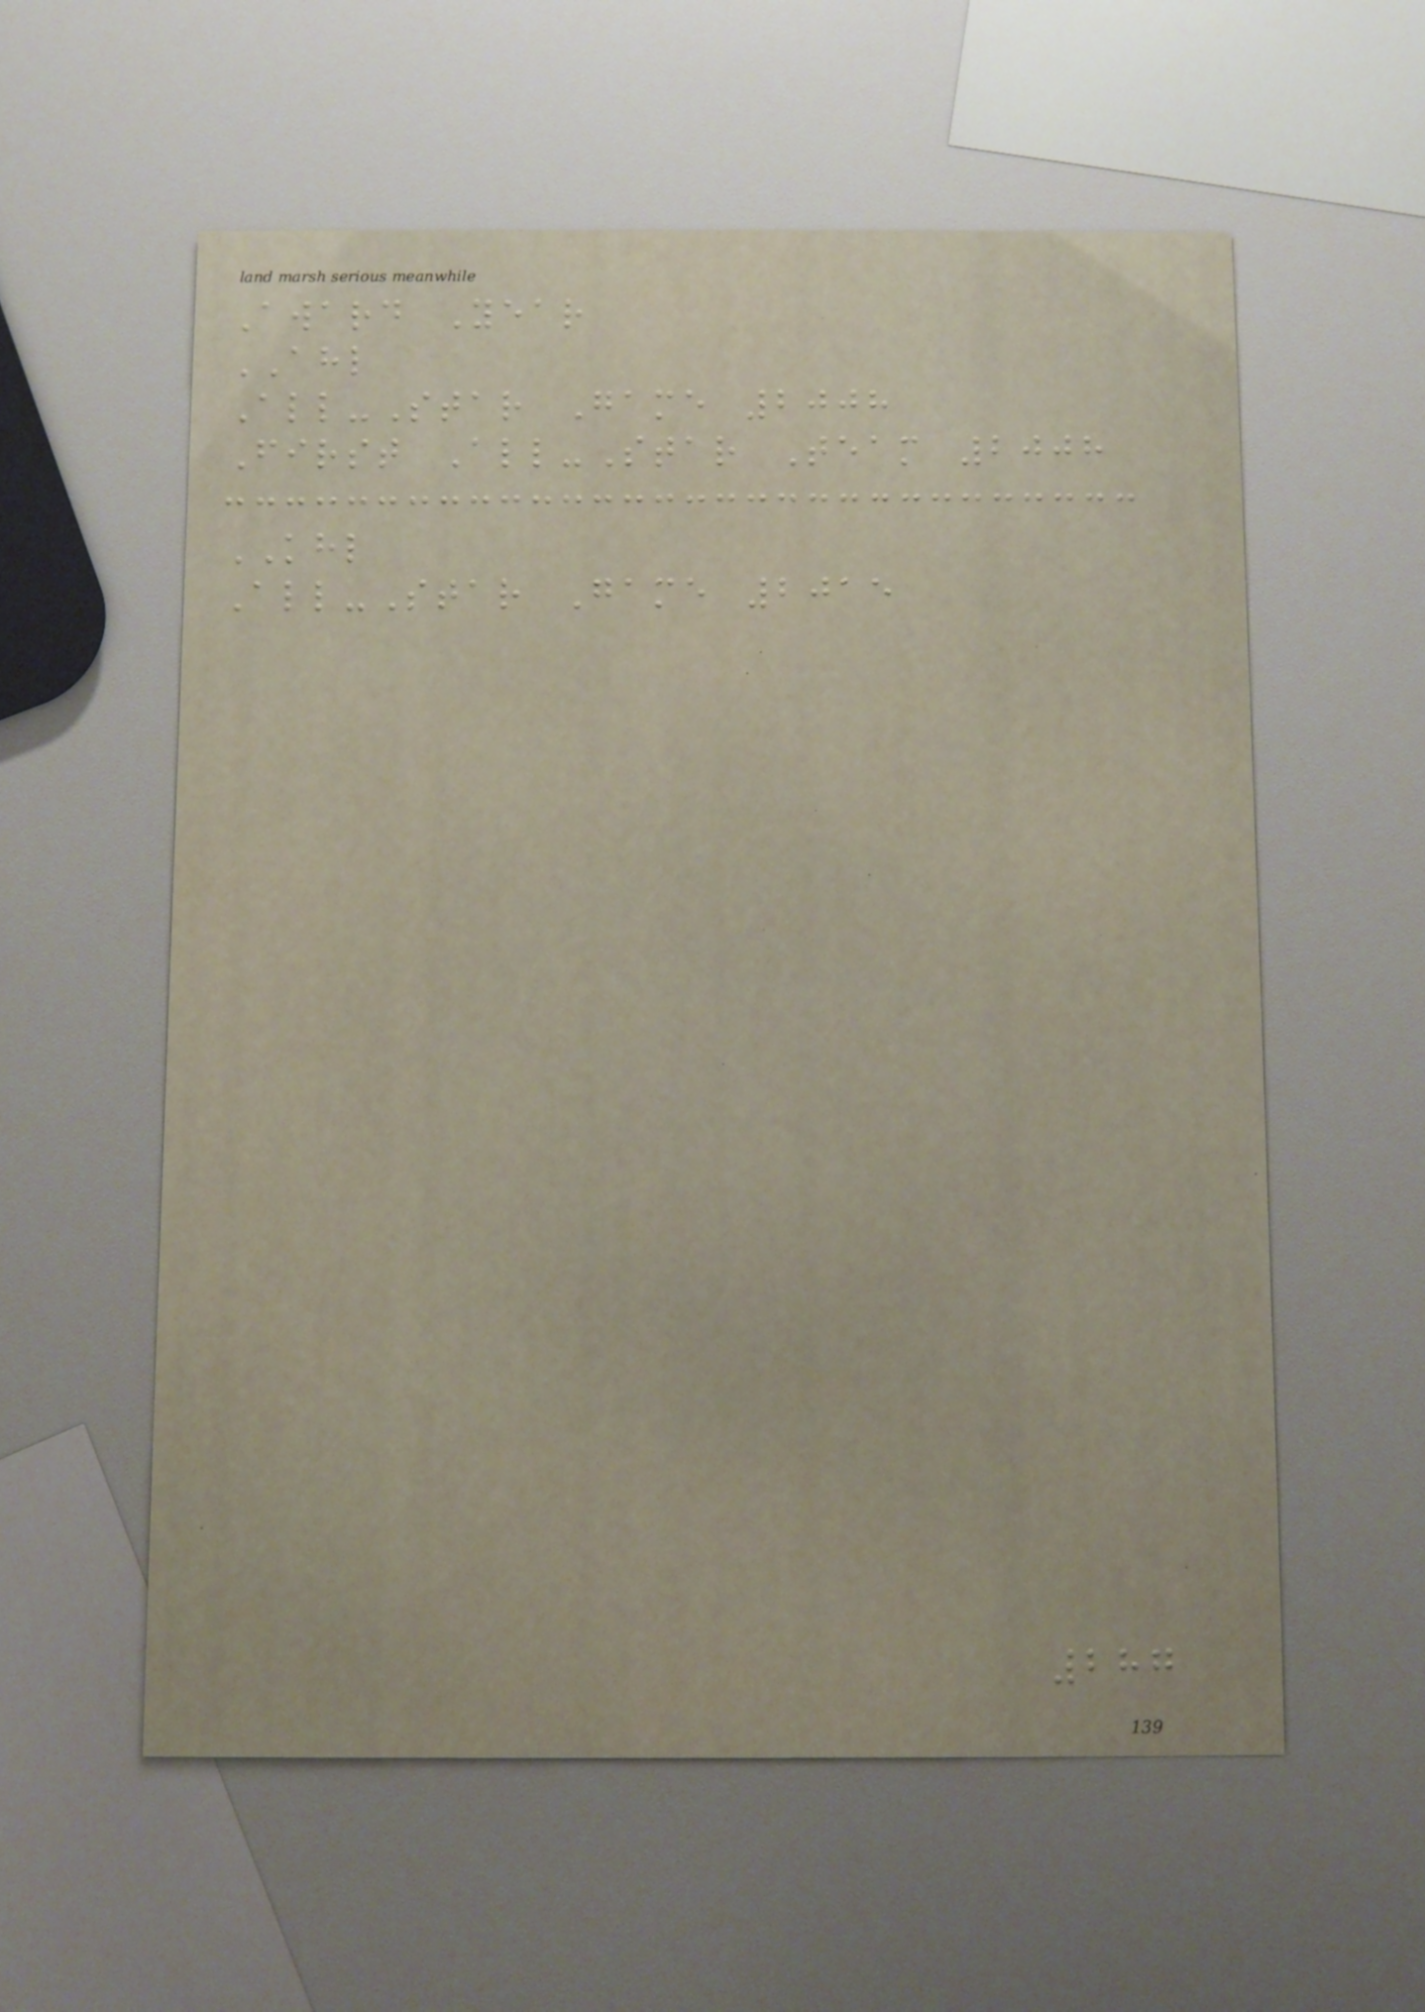Award Year
AHL
All-Star Game 2008
First All-Star Team 2008
KHL
All-Star Game 2015
287
